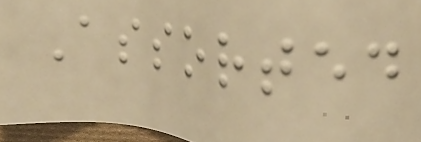Assorted
